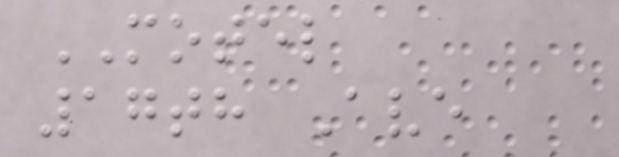MOTEL
17th Ave
